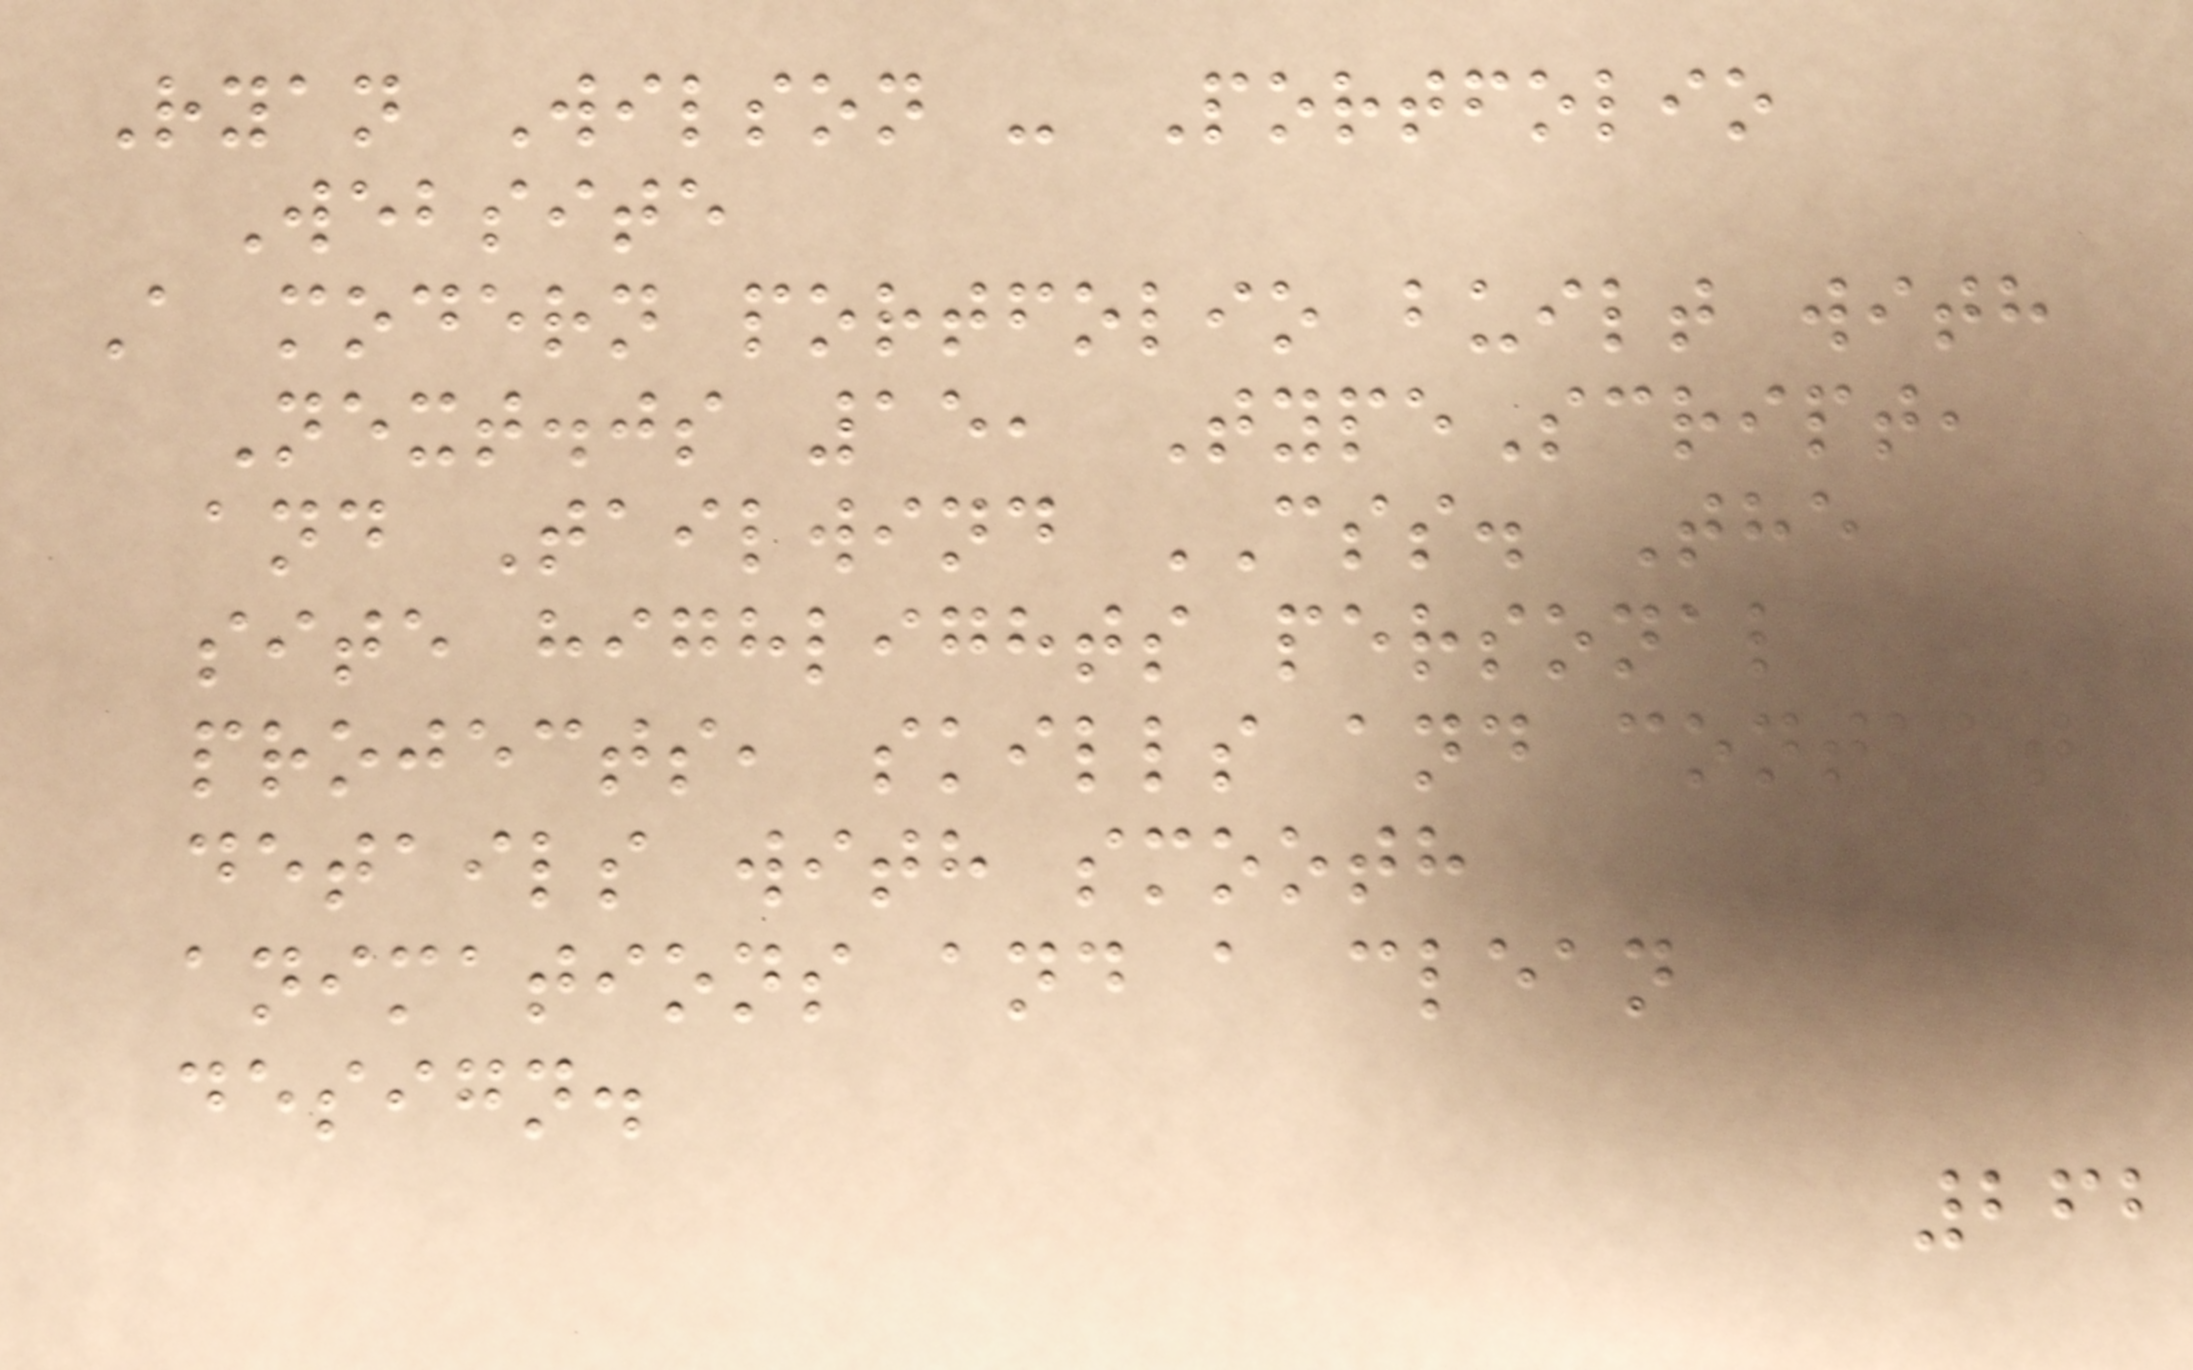Ryan Wilson - Portfolio
Website
A modern portfolio built with
Next.js 15, TypeScript,
and Tailwind CSS. The
site highlights personal
projects, skills and contact
details with smooth
animations and a clean
design.
262
